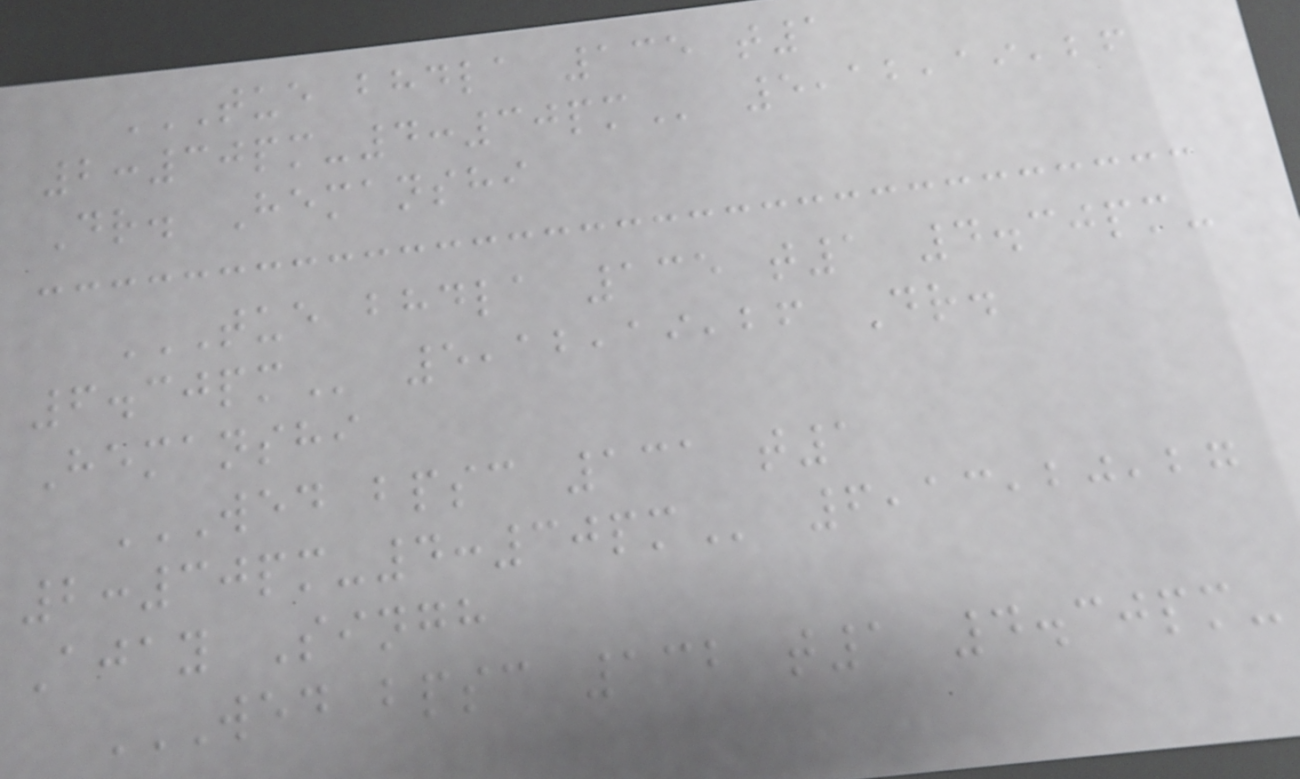TUE BHDLA 135 T1
2:30PM-4:30PM 5,12,19,26
Dr. Hemanshi
TUE BHDLA 135 T1 4.30PM-
6.30PM 5,12,19,26 Dr.
Hemanshi
WED BPSC 131 T1
2:30PM-4:30PM 6,13,20,27
Ajay Singh
WED BPSC 132 T1 4.30PM-
